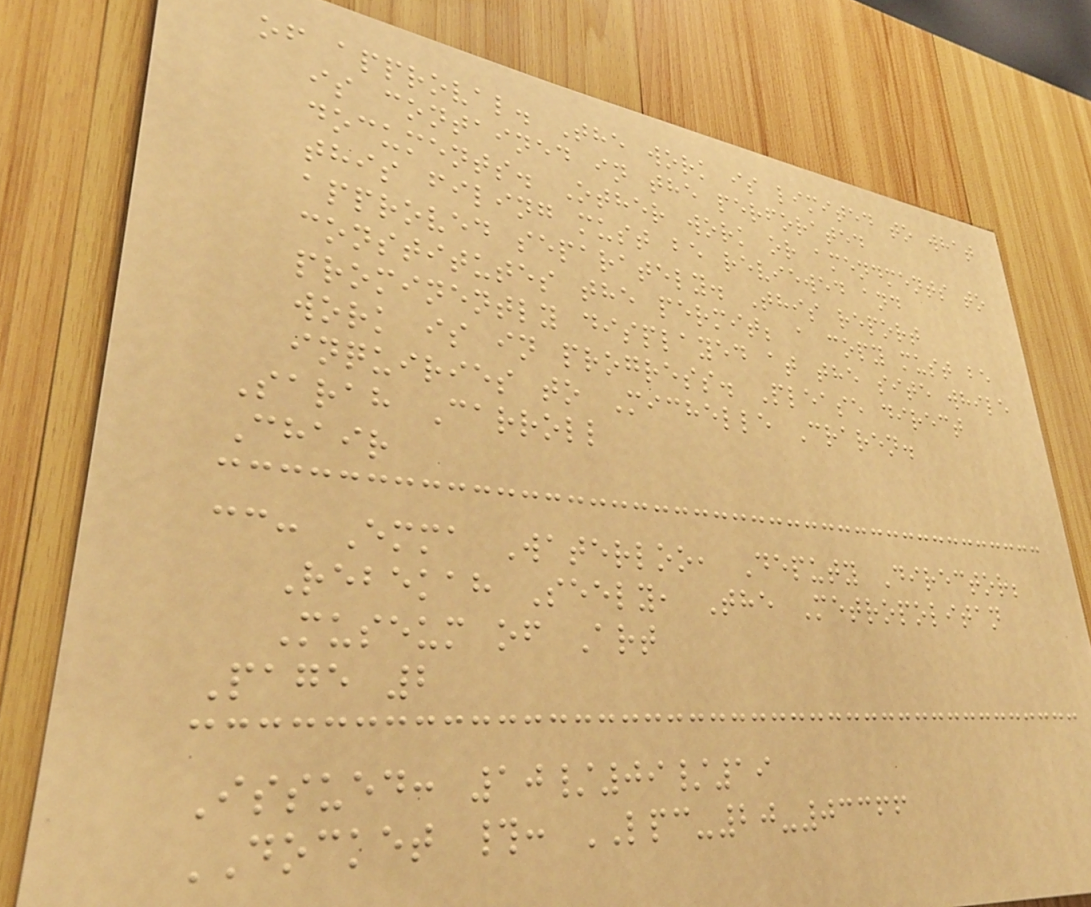of approval. The work is limited to what
is contained in the perforated
documents. Other work or amendments to
this filing must be reviewed and
approved separately. This report
constitutes the permit; a copy must be
prominently displayed at the site while
work is in progress. Please direct
inquiries to Michelle Craren.
Sarah Carroll
Chair
cc: Emma Waterloo, Deputy Director;
Rebekah Seely, The Metropolitan
Museum of Art
Page 2
Issued: 10/09/19
DOCKET #: LPC-20-03366
